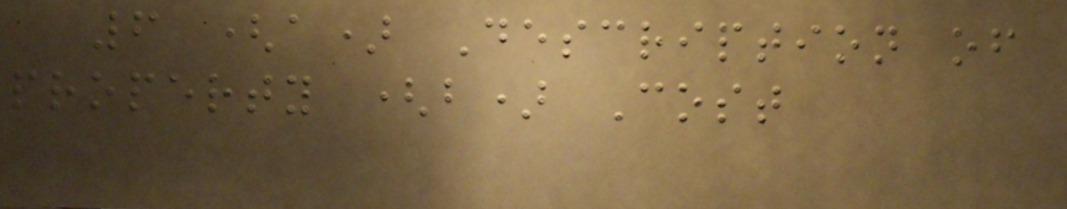6 (a) Description of
property (b) Cost
